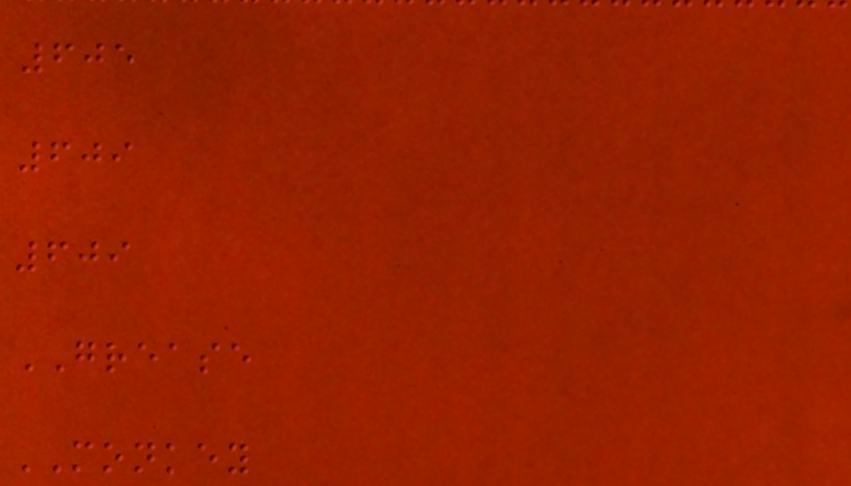605
609
609
GREASE
MONKEY
